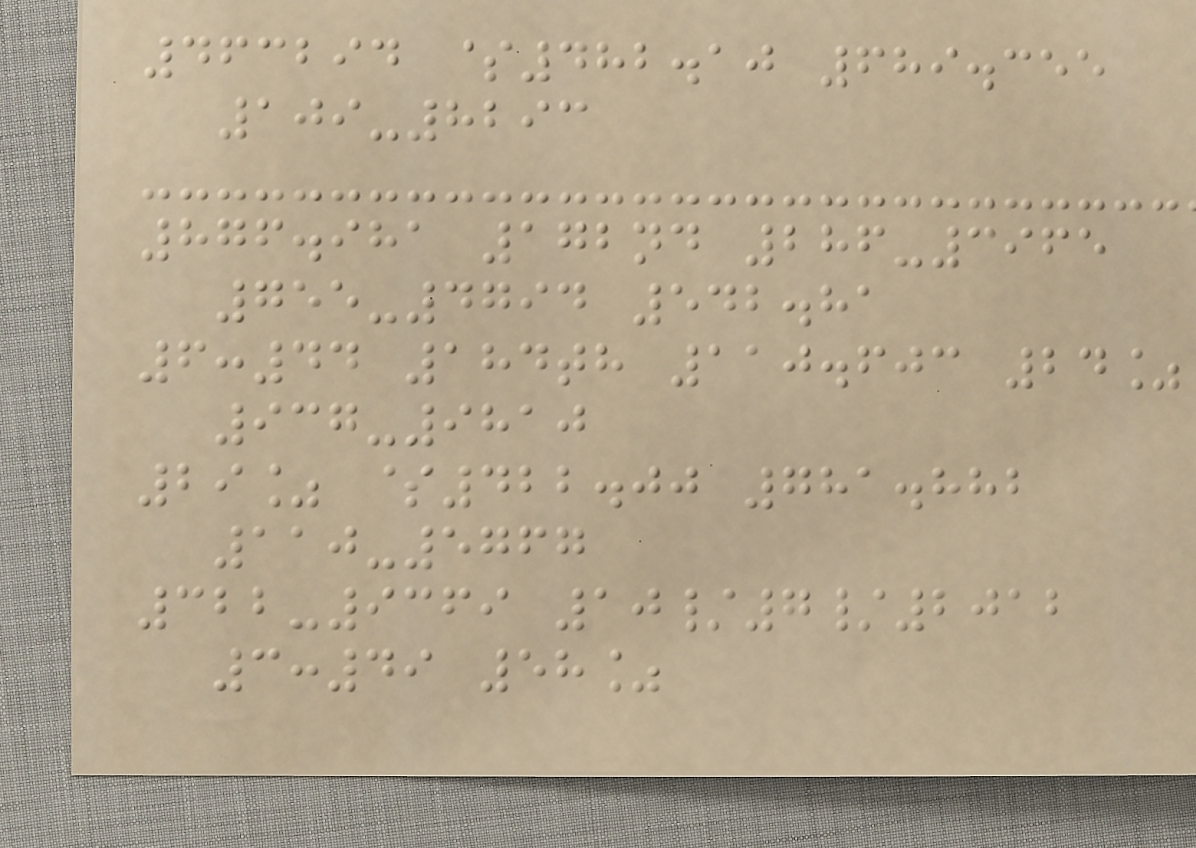463294 $482.10 689.355
109-8293
876.981 172nd 286-3965
755-4794 542.81
6:44 184th 110.603 24%
937-9810
29% $422.00 781.882
110-5767
322-9369 10/7/2012
3:49 58%
